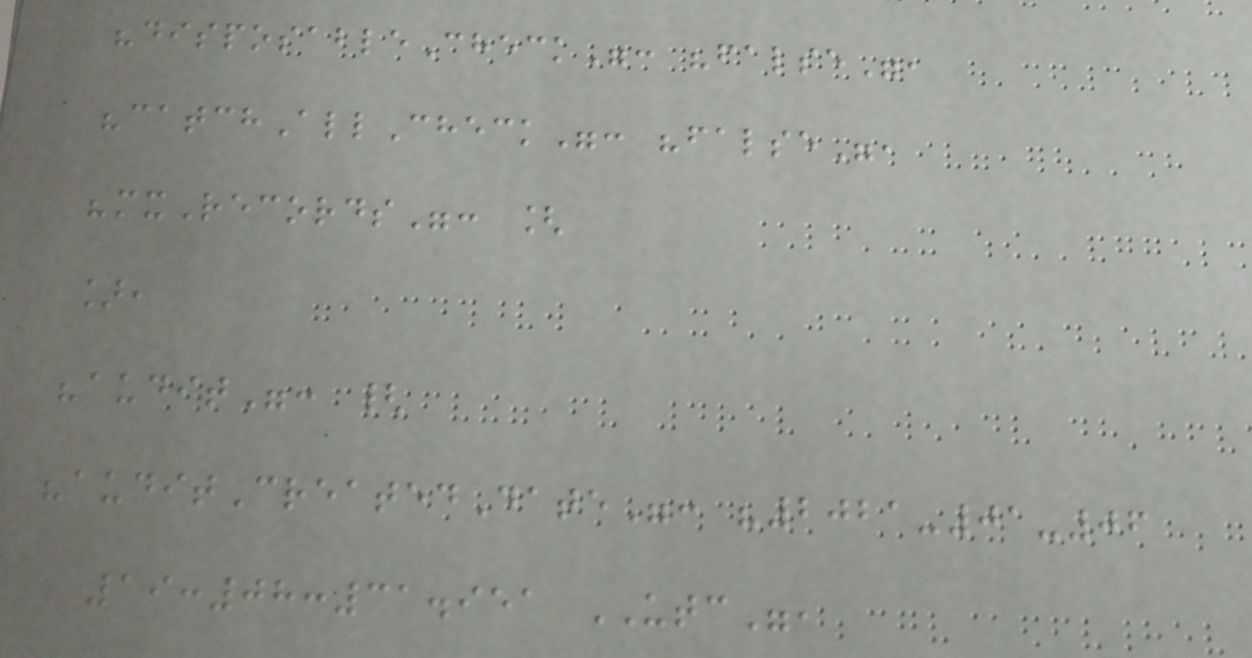"disposableCheck": "false",
"catchAllCheck": "false",
"mxRecords": [
],
"audit": {
"auditCreatedDate": "2021-01-06
19:08:31.951 UTC",
